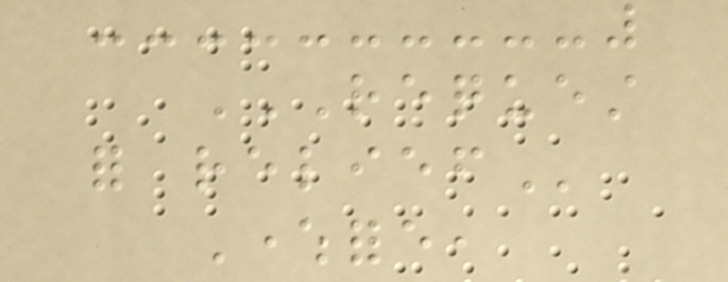REQUEST
FOR RELIEF
Wherefore,
